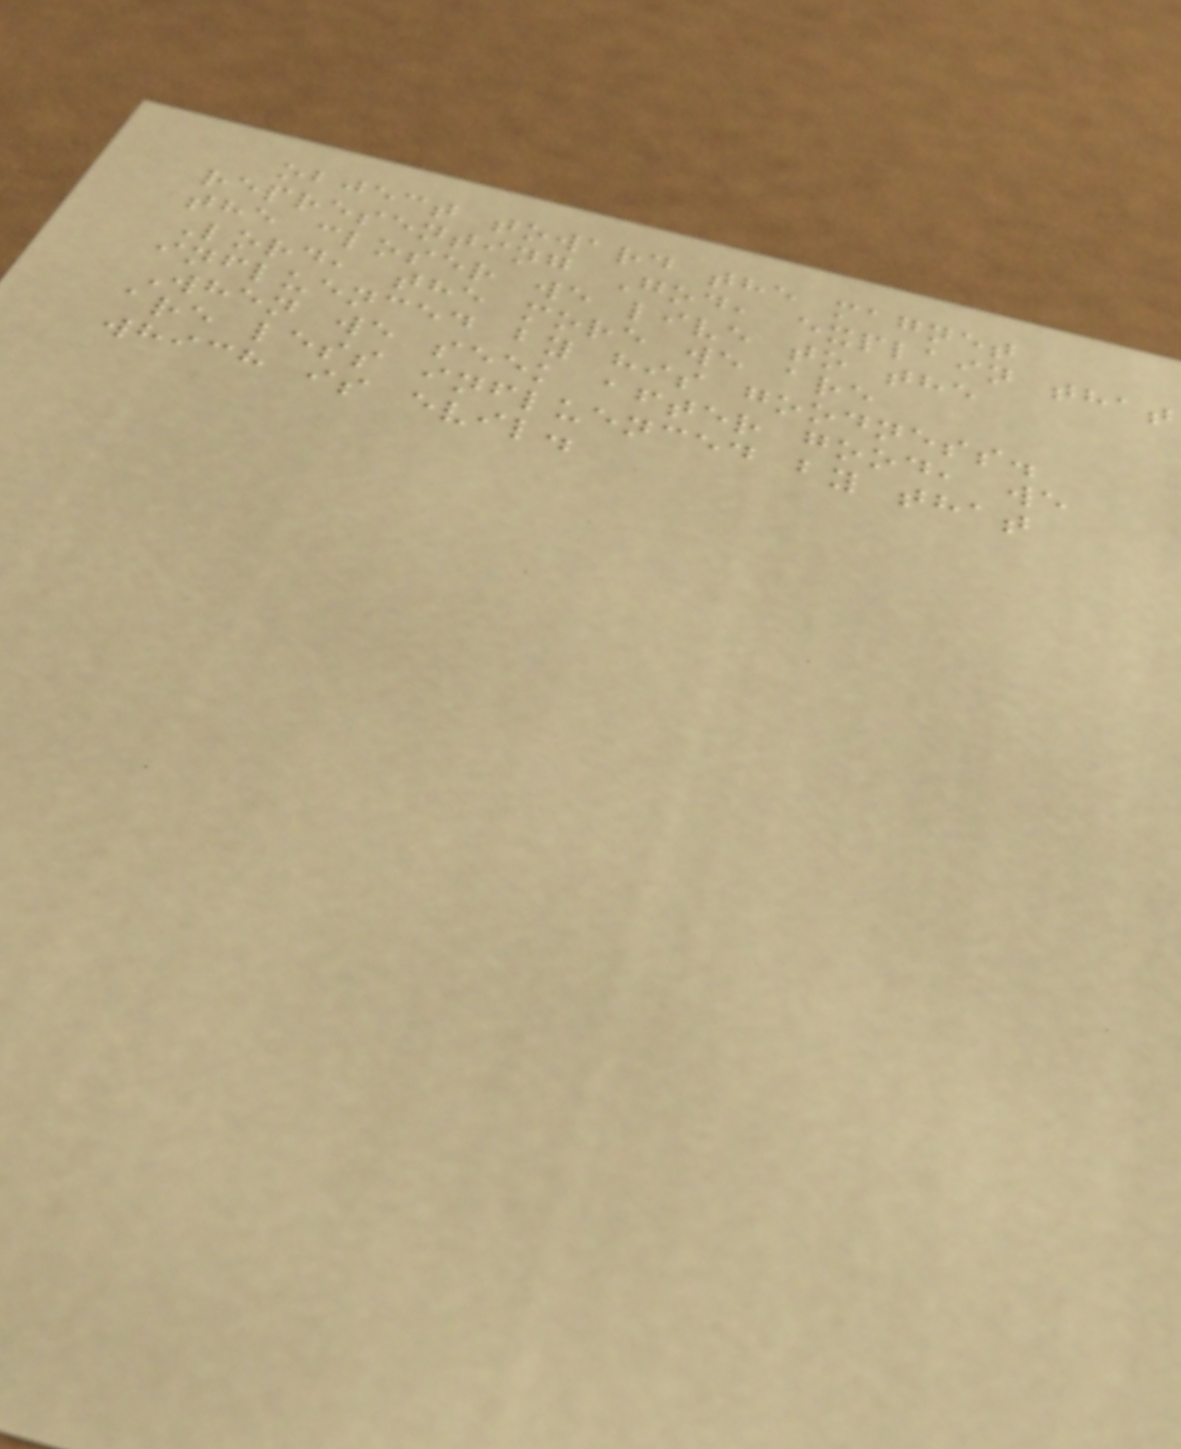object toward the magnet
representing God, explain that
the closer we live to the
Lord, the more we are
influenced by his goodness.
When we seek after good, we
are less influenced by that
which is evil.
